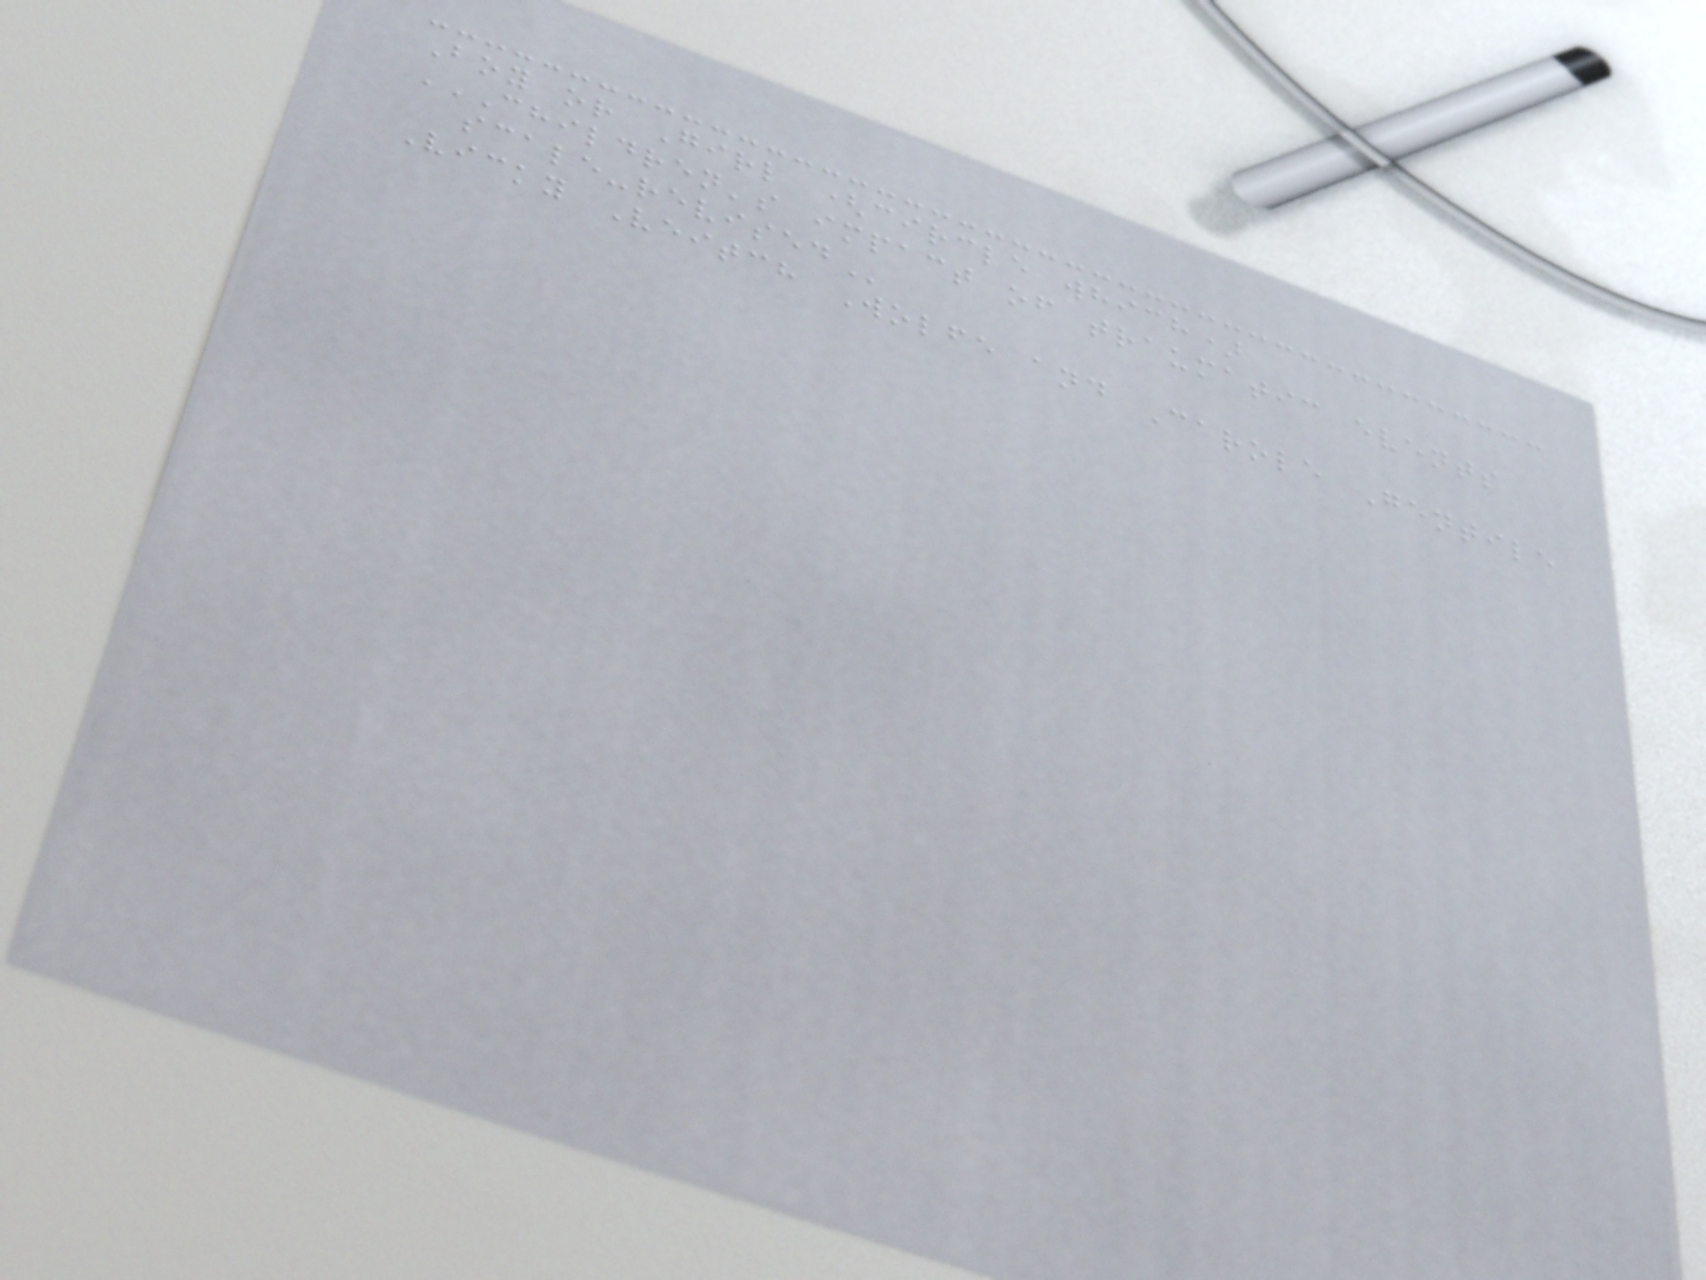Boy or Girl (circle which)
CHILDREN'S IMPACT OF TRAUMATIC EVENTS
SCALE-REVISED
Vicky Veitch Wolfe and Carole Gentile
